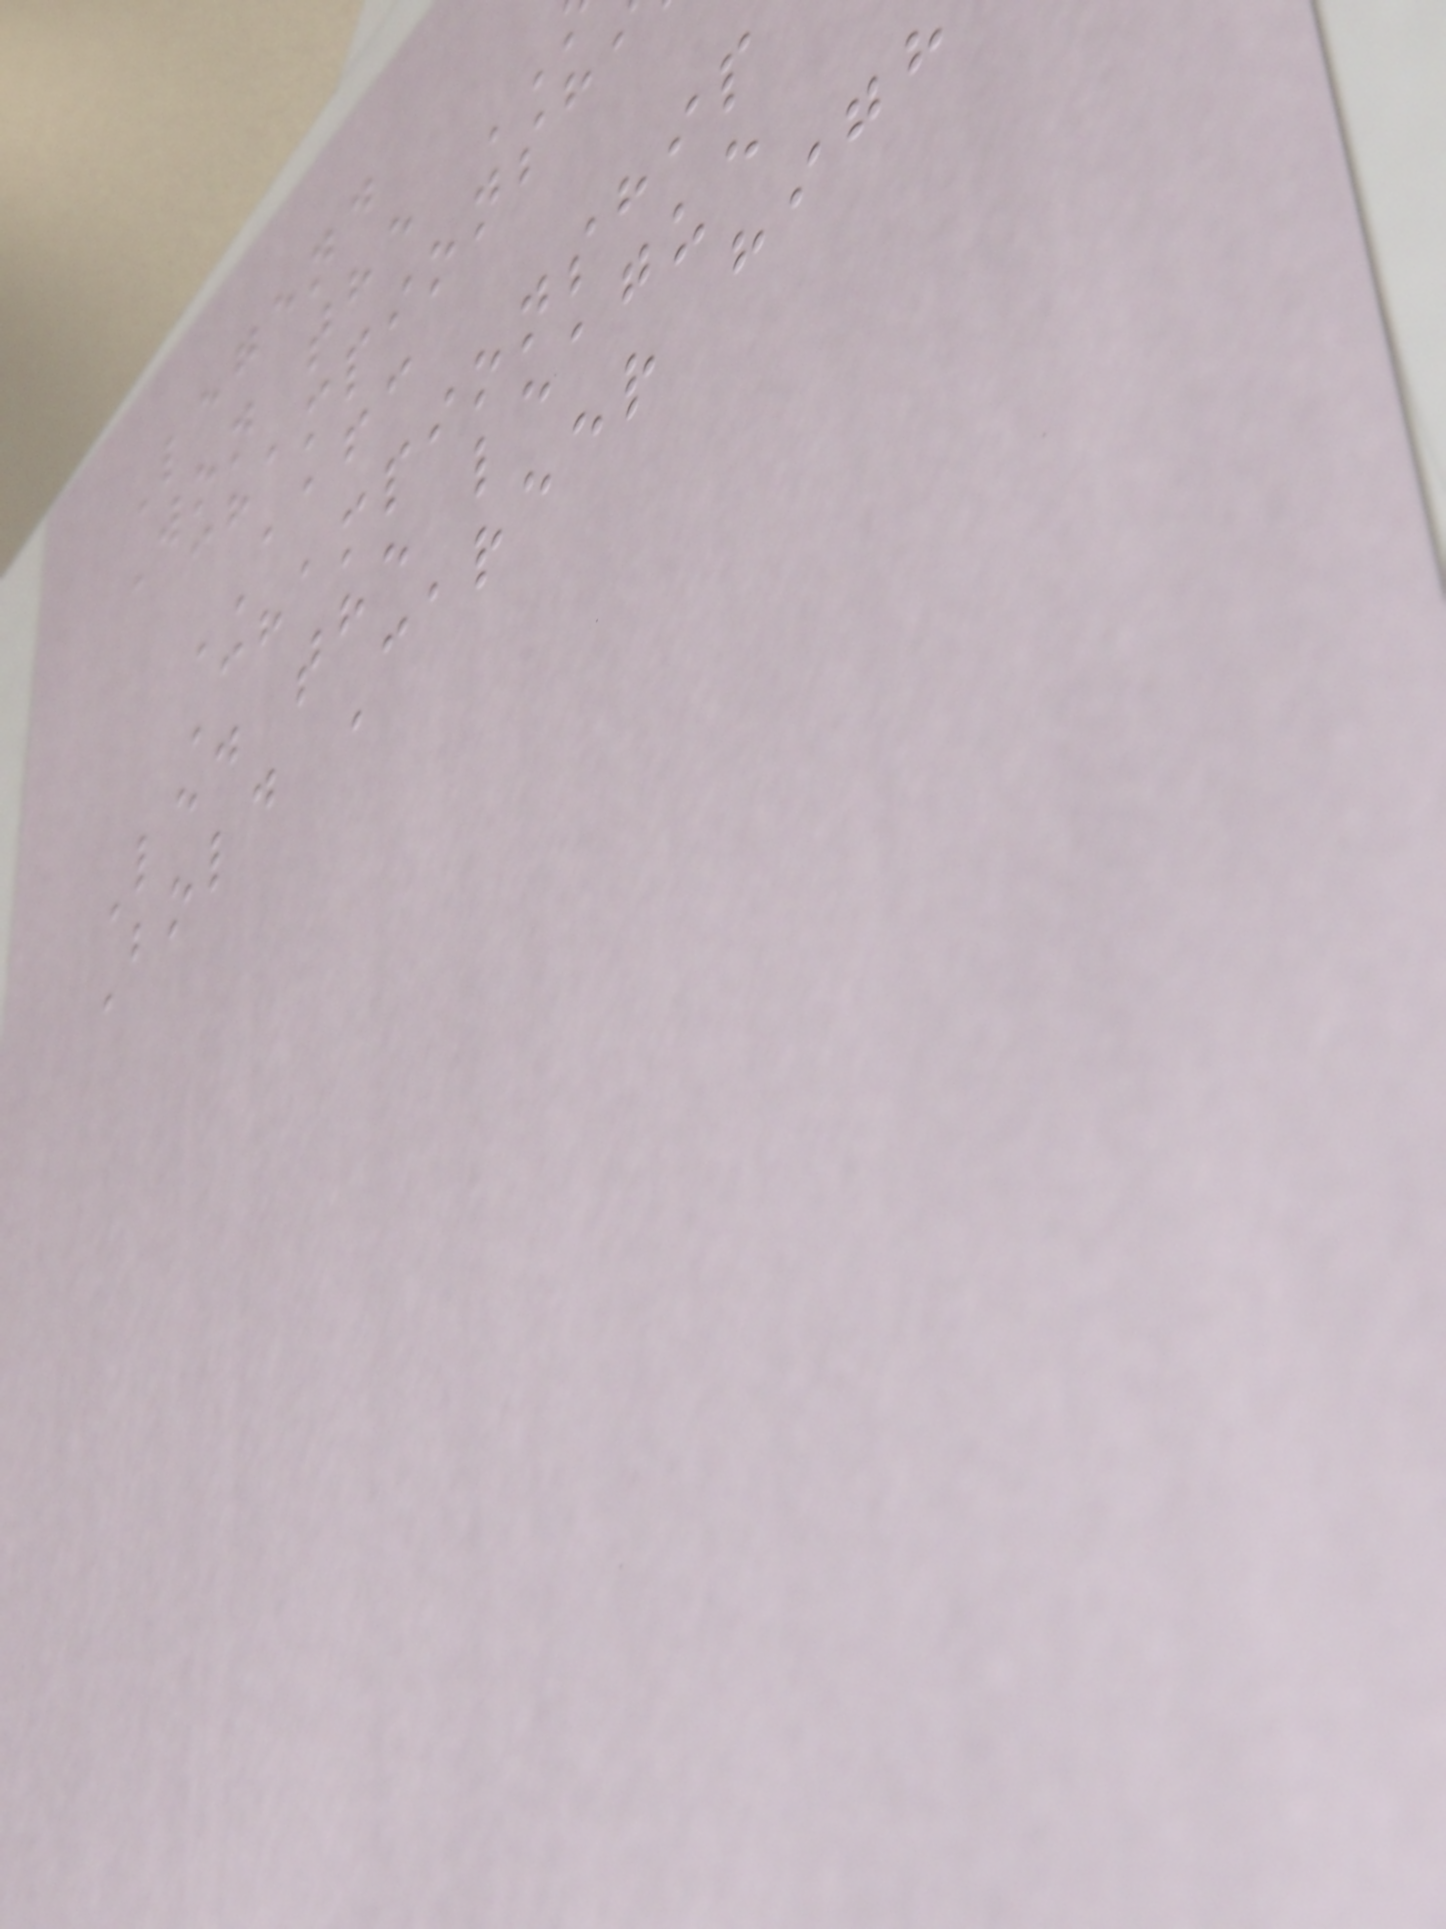Legend
Won the
championsh
AAFC
Championship
Led the league
Bold Career high
